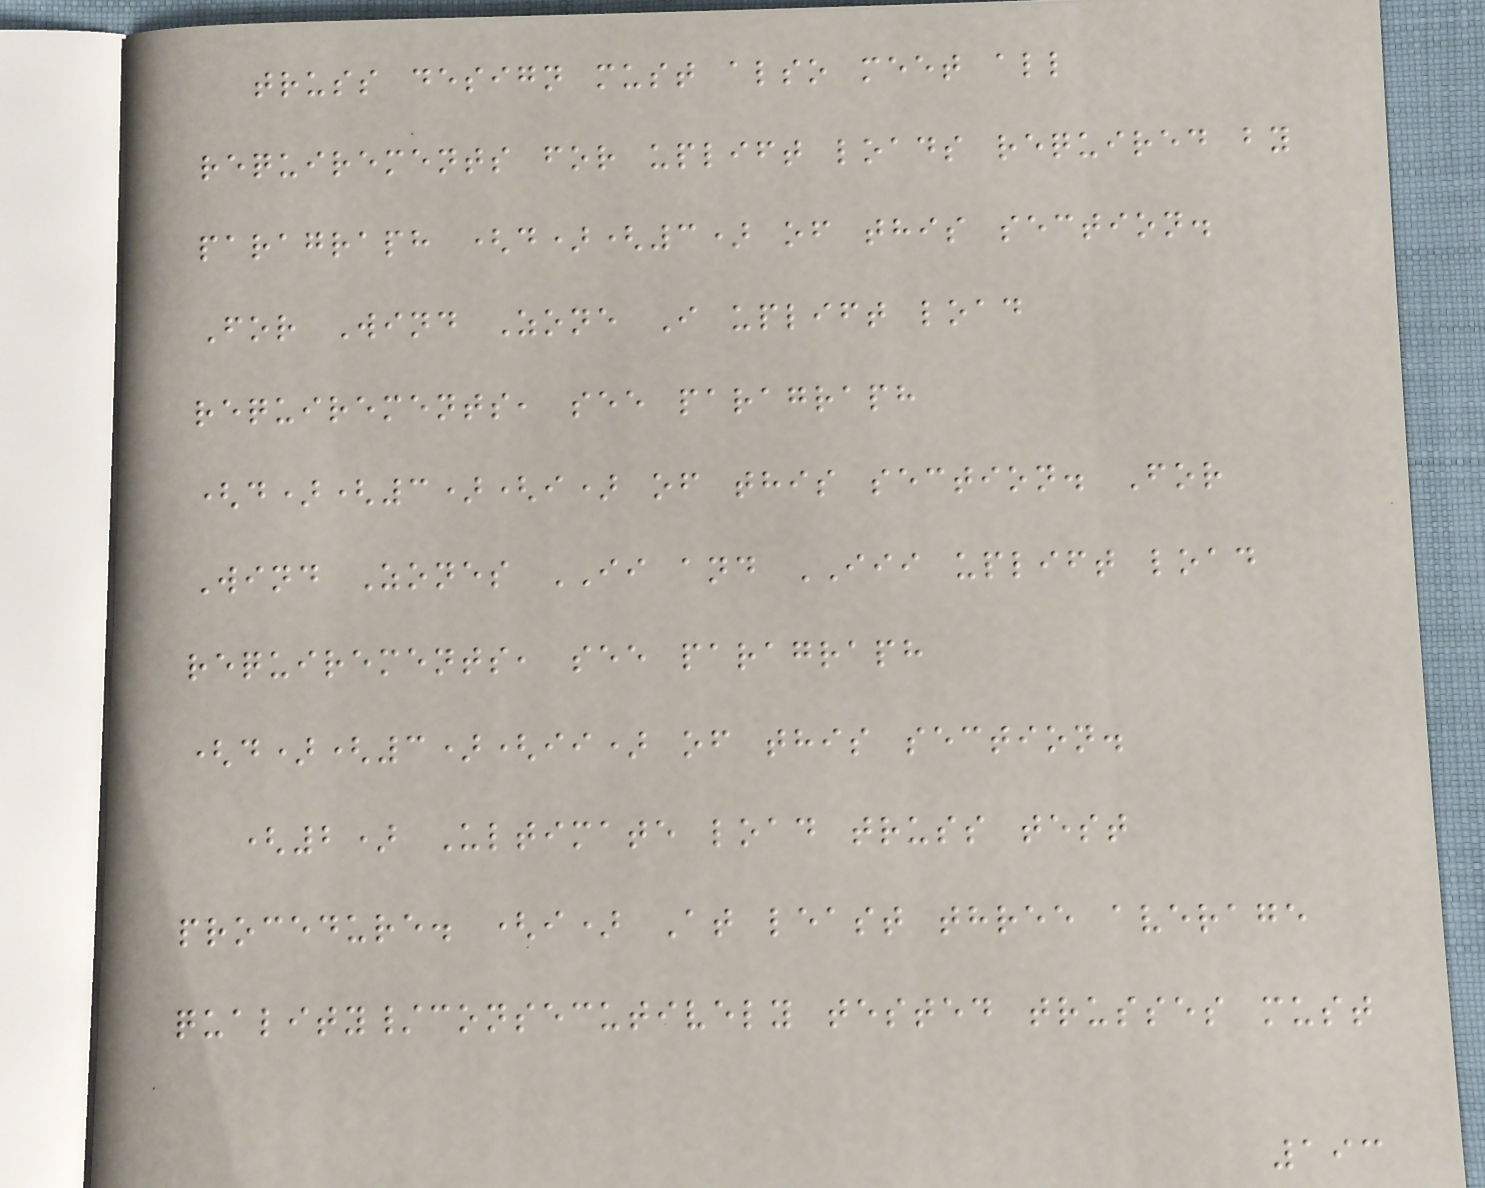truss design must also meet all
requirements for uplift loads required by
paragraph (d)(3) of this section.
For Wind Zone I uplift load
requirements, see paragraph
(d)(3)(i) of this section. For
Wind Zones II and III uplift load
requirements, see paragraph
(d)(3)(ii) of this section.
(2) Ultimate load truss test
procedure. (i) At least three average
quality/consecutively tested trusses must
193
